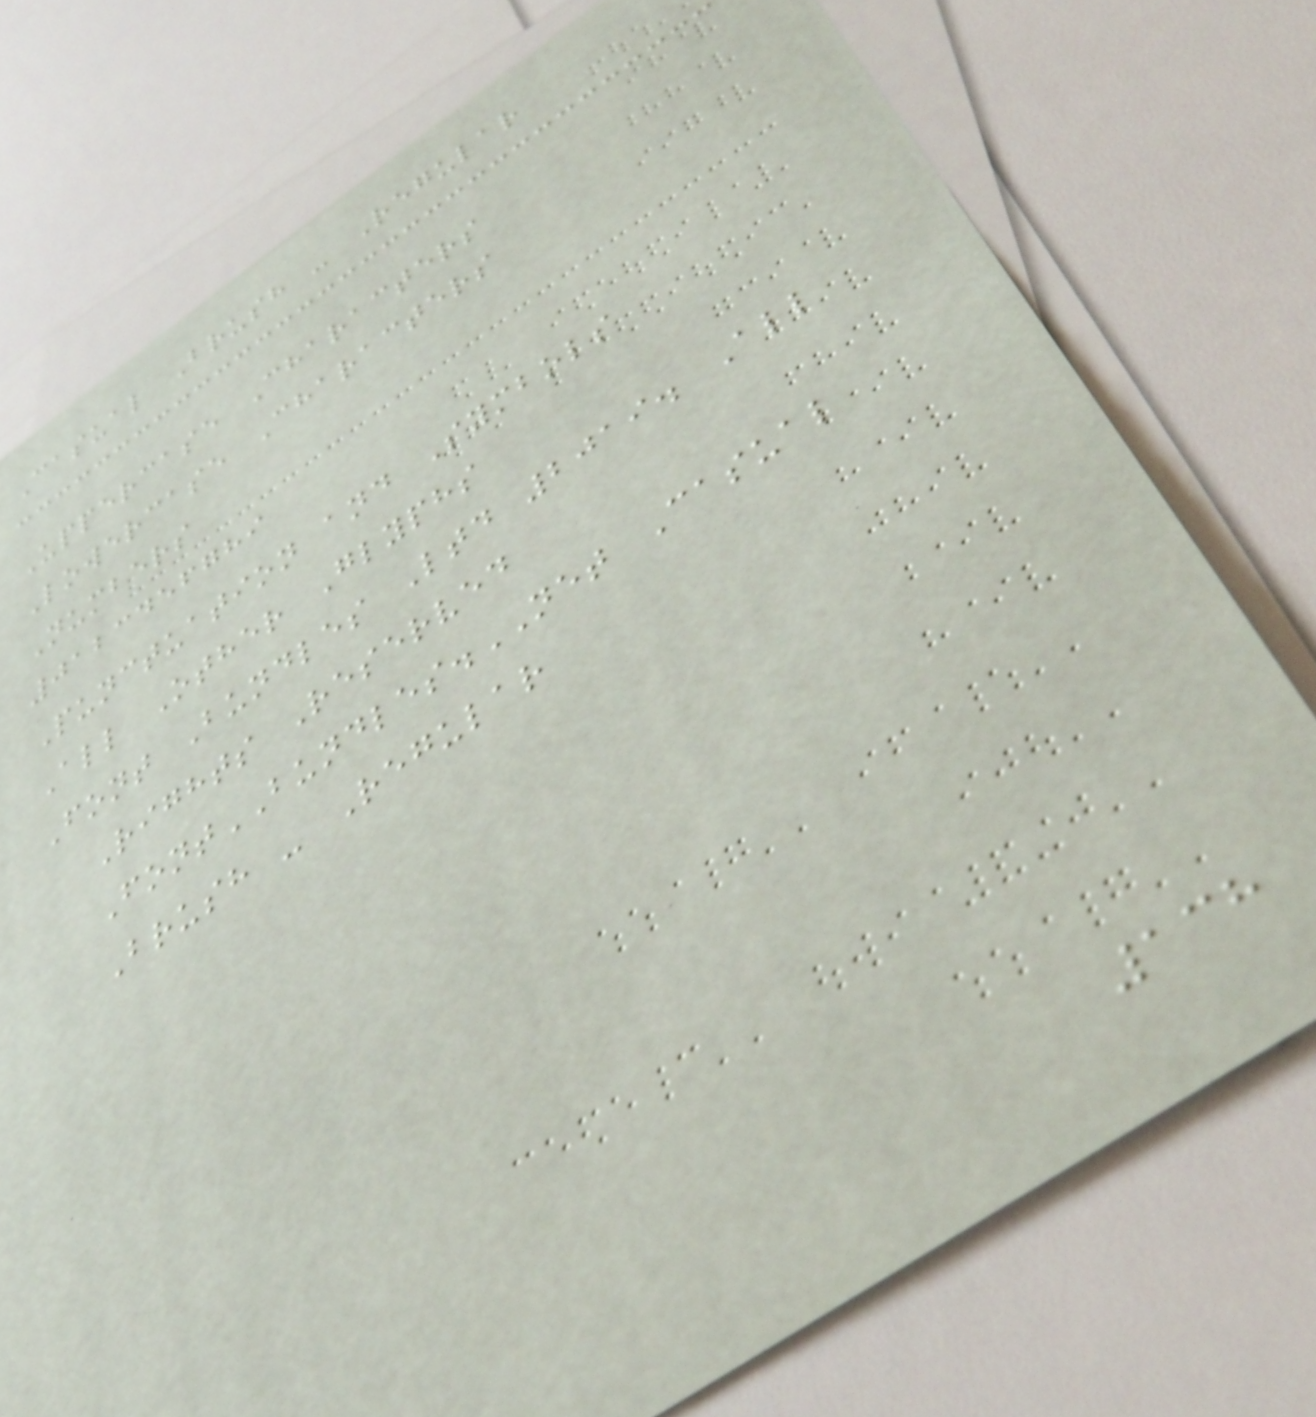Casual Brush - Regular
Uppercase Characters
Lowercase Characters
Numbers
0123456789
Punctuation and Symbols
All Other Glyphs
Font Bundles Ltd 2019. All
Rights Reserved
FontBUNDLES.NET Casual
Brush - Regular
138
